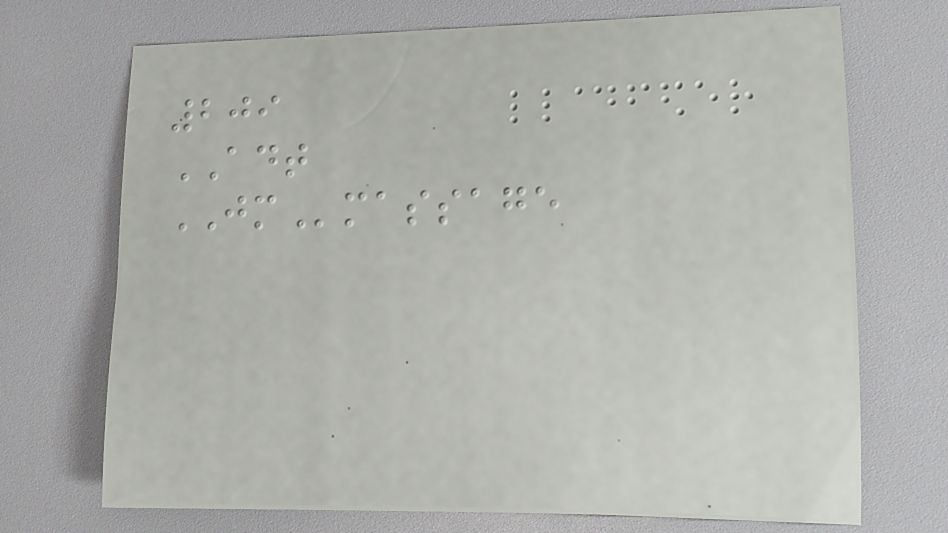209
ADT
JMmassage
